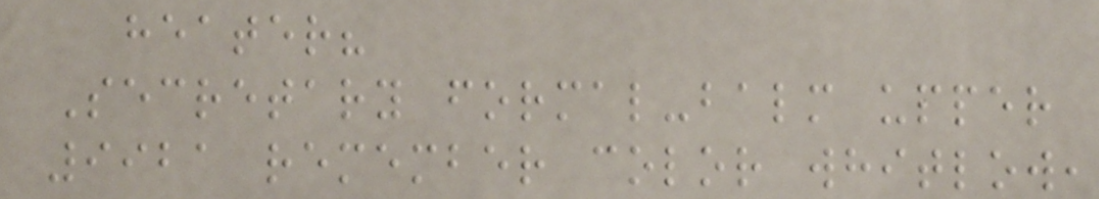heater?
Secretary formal-balm upper
9921 remember color whitlow,
